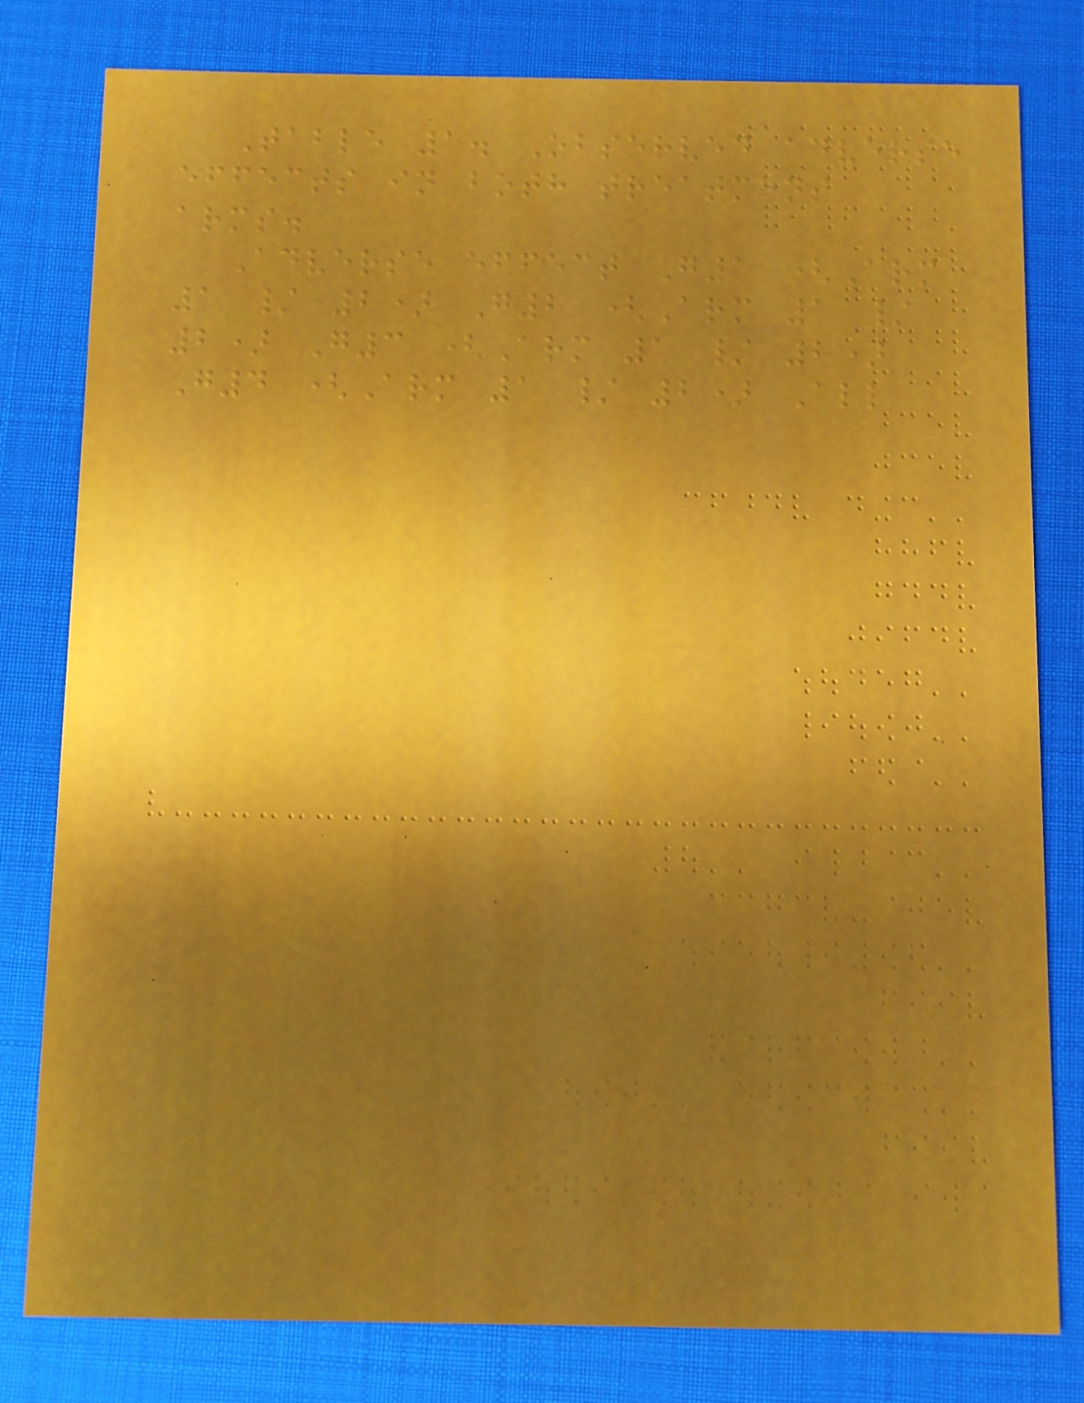Table 1. Observed adverse
effects in both treatment
arms.
Adverse effect G1 (Arm
1 / 2) G2 (Arm 1 /
2) G3 (Arm 1 / 2)
G4 (Arm 1 / 2) All
